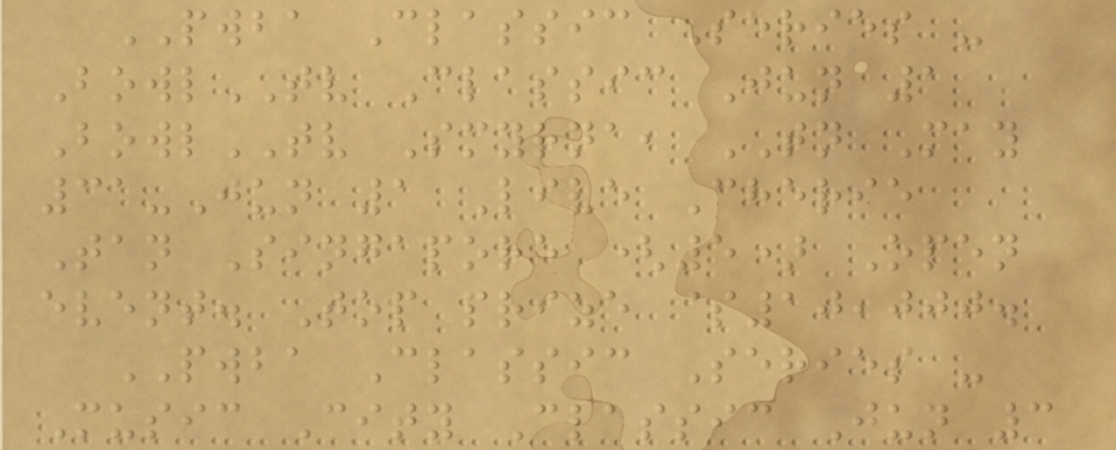PWBA Classic Series -
BowlTV Classic Jun 1
BowlTV Smyrna, TN May
31-Jun 1 Live Cherie
Tan Singapore (5) Open
event. Top prize $10,000.
PWBA Classic Series -
Music City Classic Jun 3
